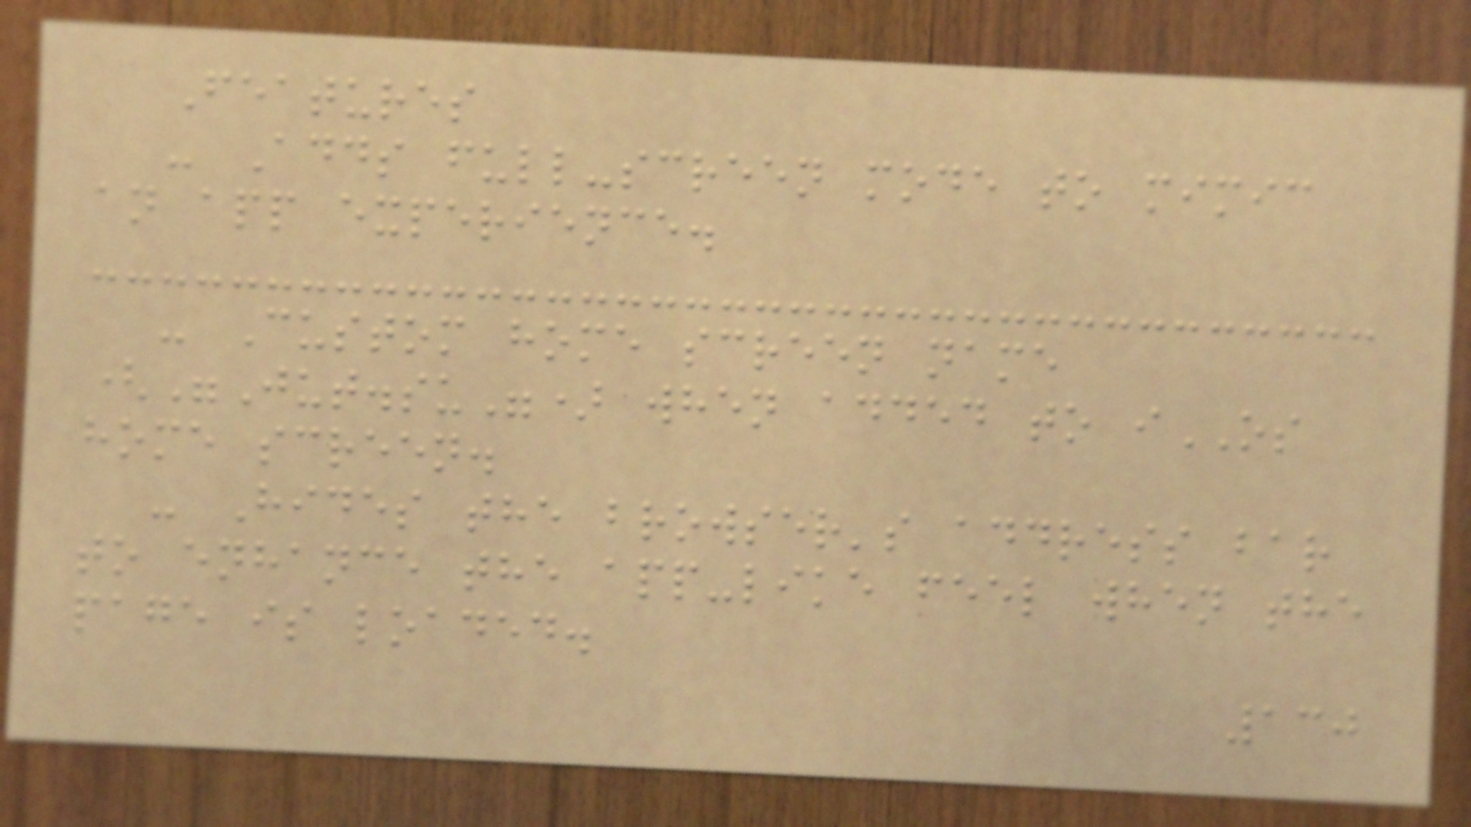Features
- Adds full-screen mode to mimic
an app experience.
- Custom home screen name
("Jut.su") when added to iOS
home screen.
- Hides the browser's address bar
to enhance the app-like feel when the
page is loaded.
130
